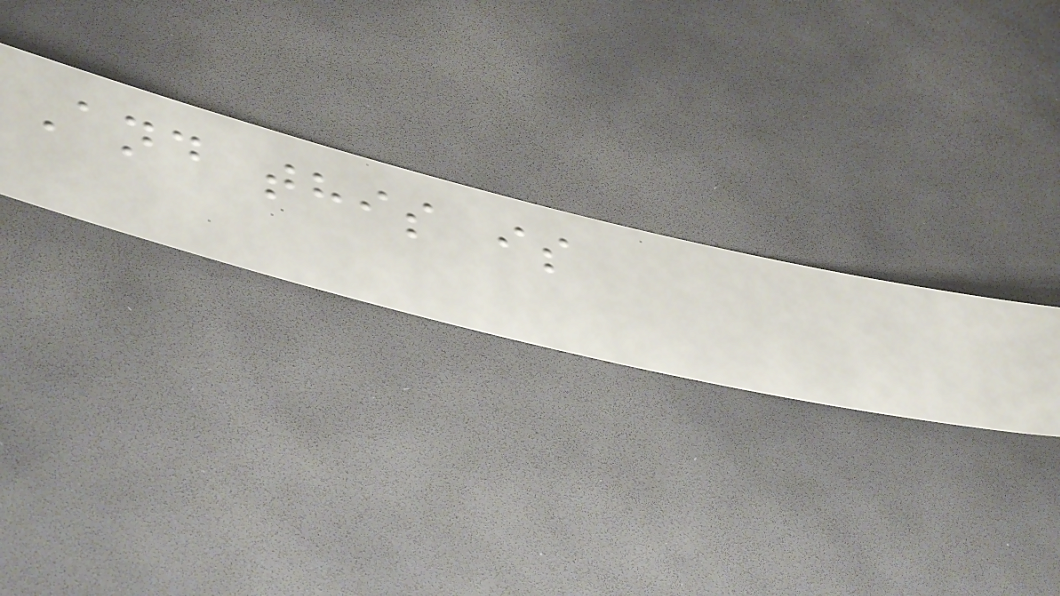And this is
